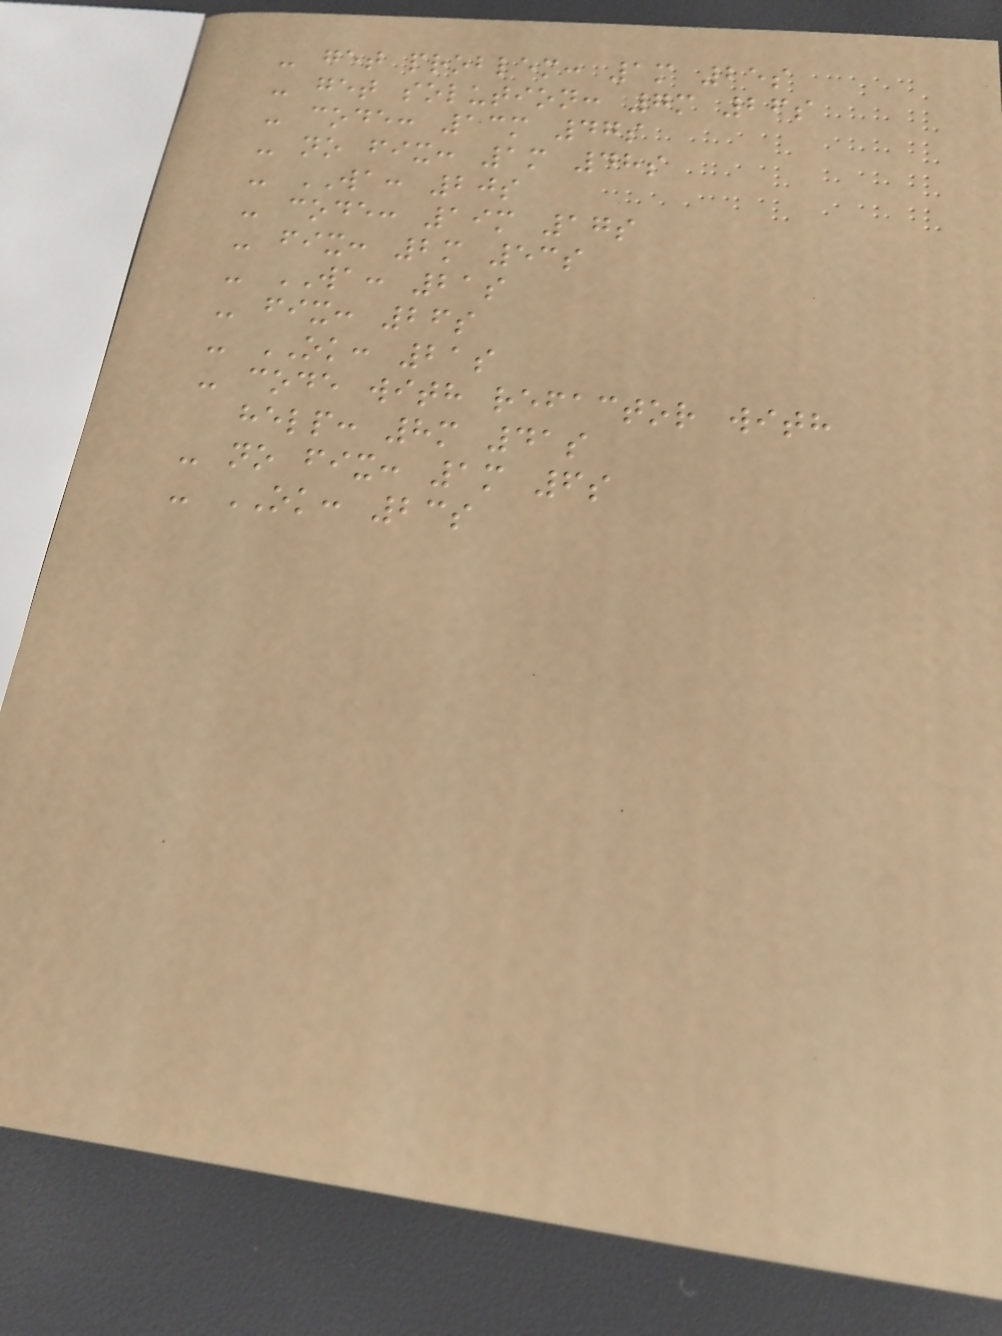- get problem: 1m 25s
- get solution: 7m 26s
- code: 13m 47s
- no fix: 1m 48s
- WA: 20s
- code: 19m 17s
- fix: 2m 53s
- WA: 21s
- fix: 26s
- OK: 21s
- code with refactor with
help: 8m 41s
- no fix: 1m 6s
- OK: 23s
